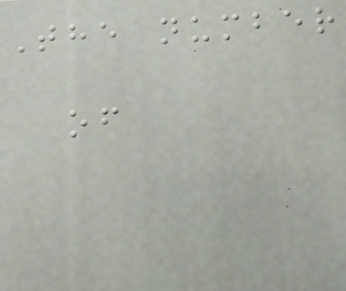The number
of
